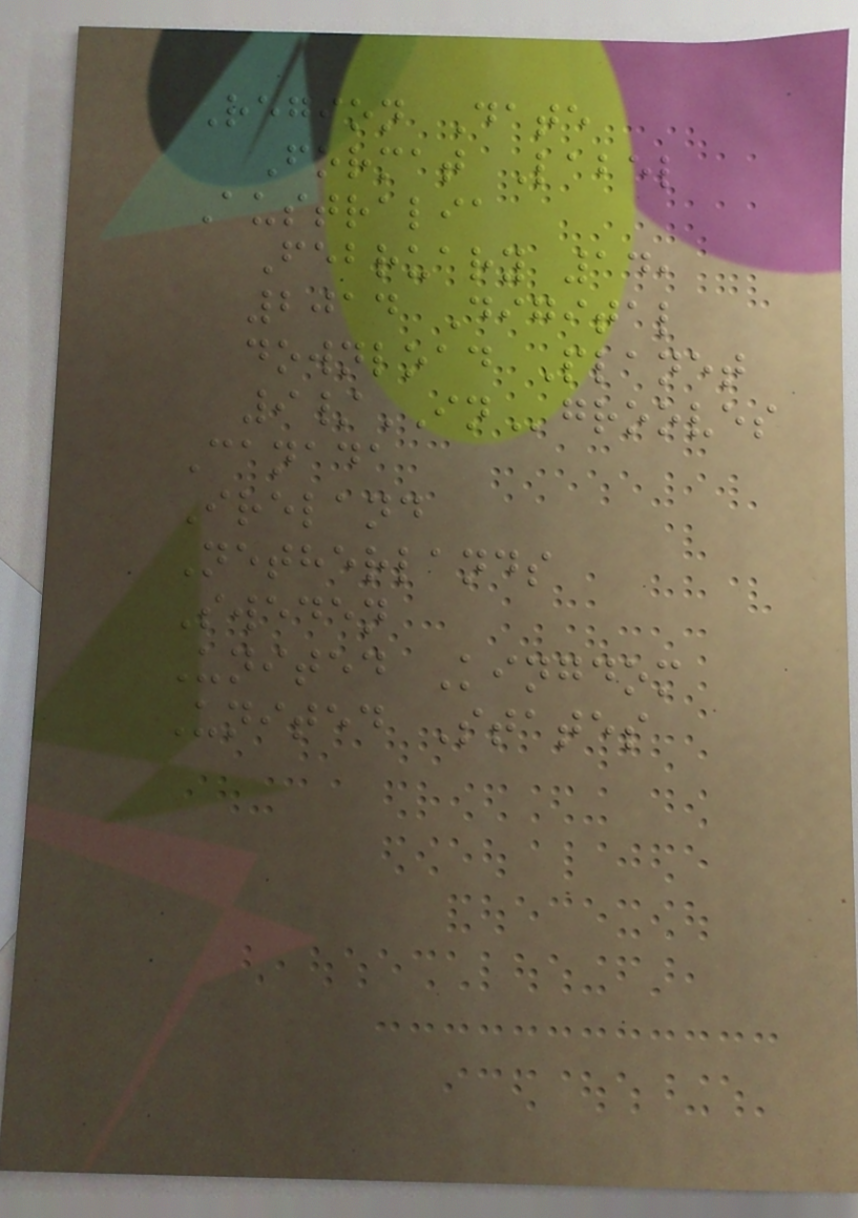Region Date
Format Label
Australia
February 14,
2014 Digital
download Planet
9/INgrooves
Canada
Ireland
Netherlands
Sweden
United Kingdom
United States
